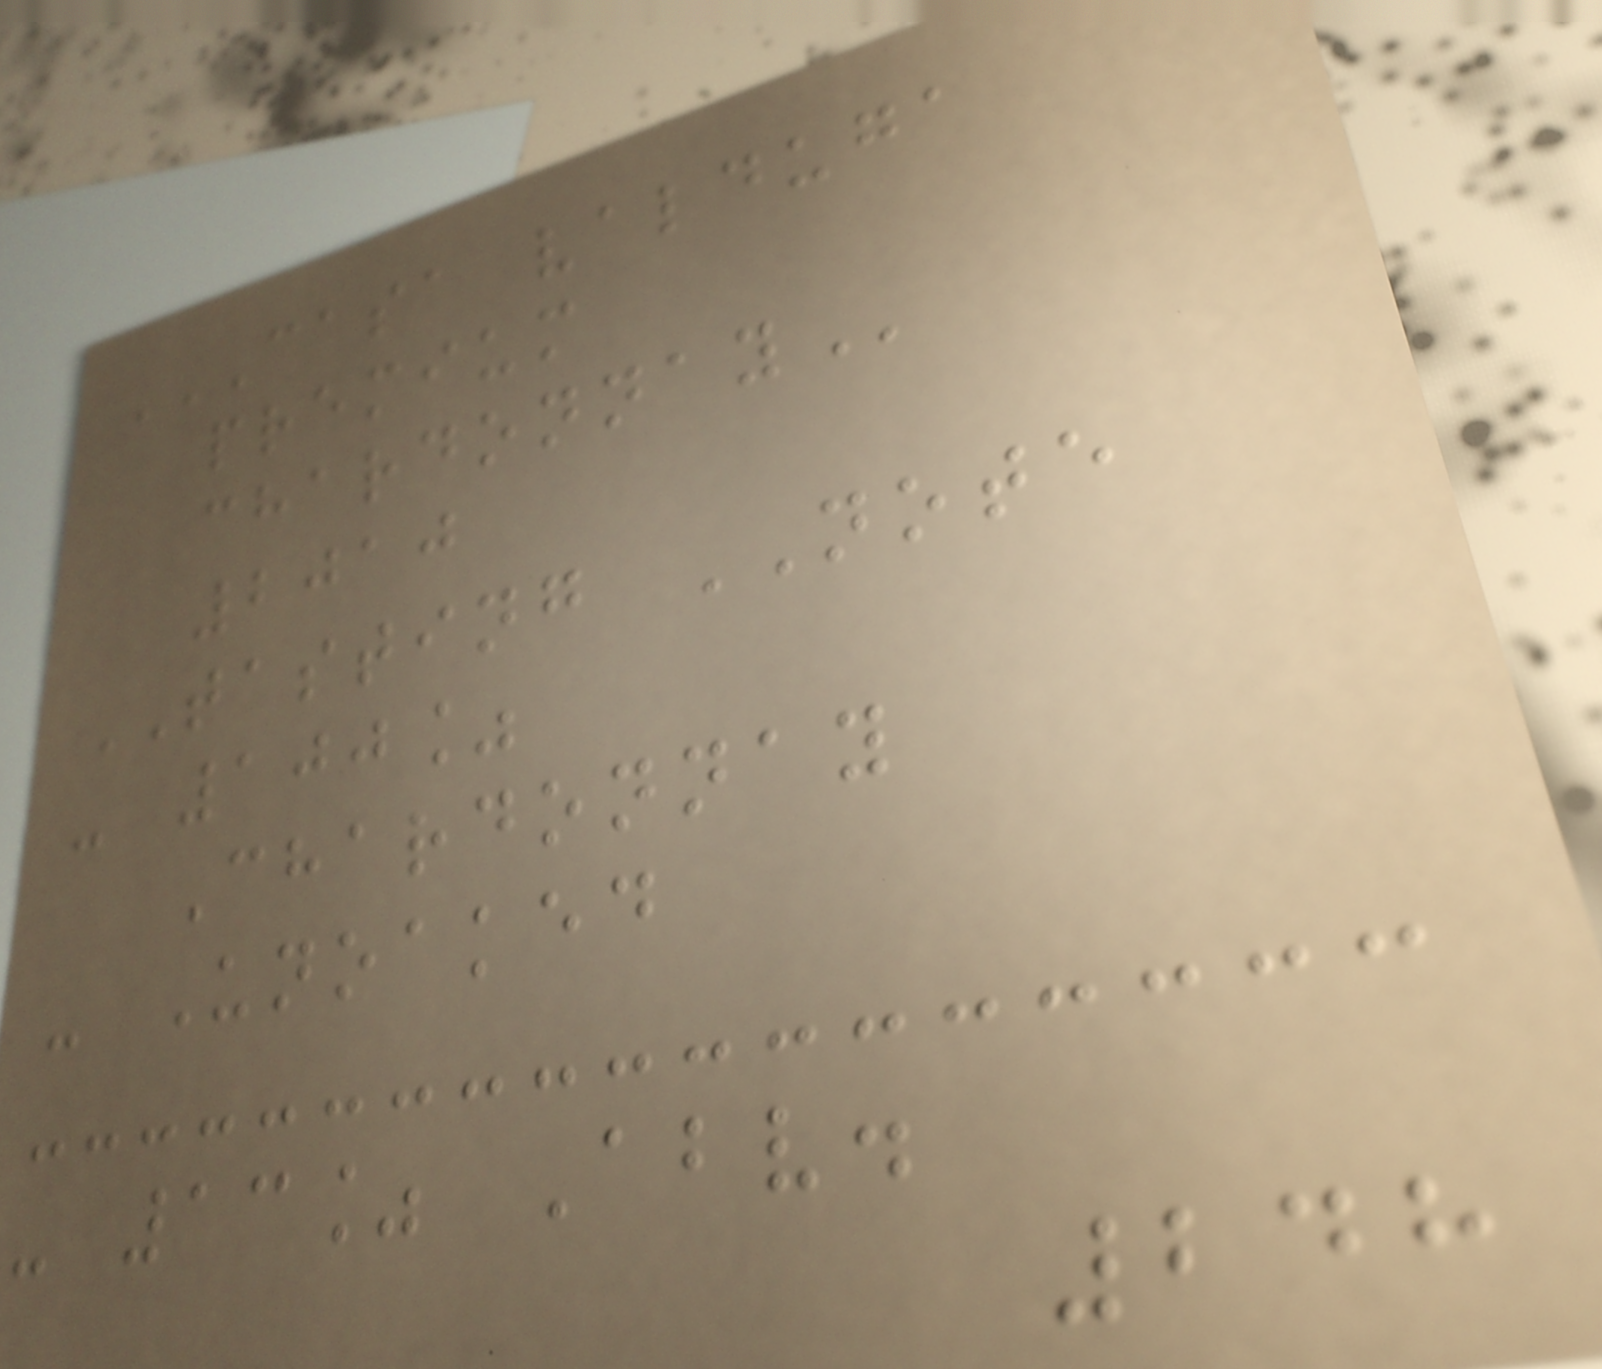CASA VALDUGA
PREMIUM
CHARDONNAY
2010
TASTING NOTE
- 100%
Chardonnay
- Unoaked
- 13% Abv.
248
